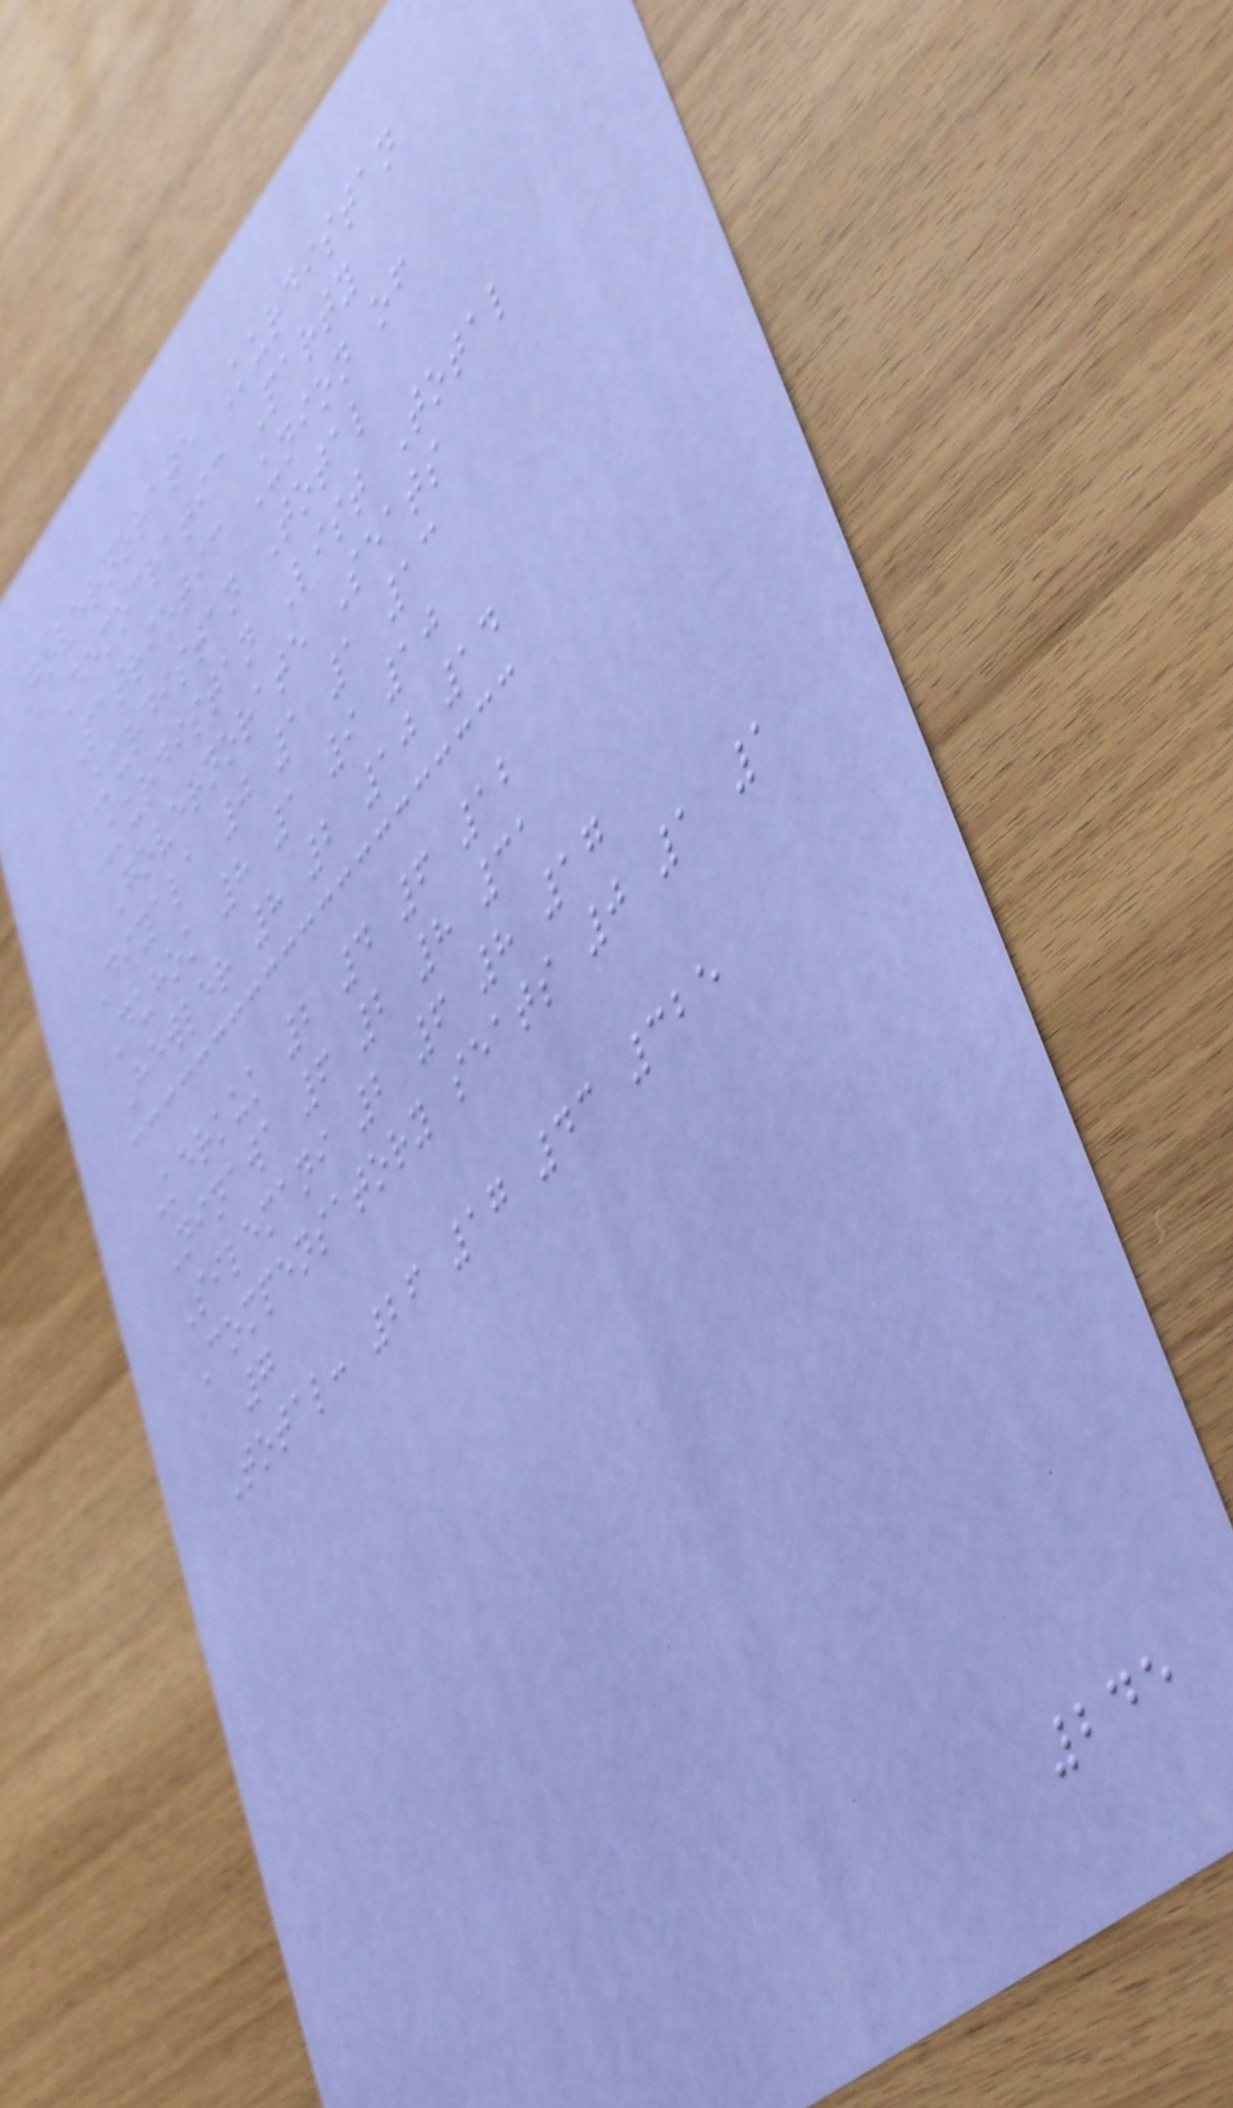Governorate Kurdistan
Democratic Party
Patriotic Union of
Kurdistan Total
Kurdistan List Total
Governorate Seats
Diyala 0 1 1 13
Duhok 8 1 9 10
Hewler 8 2 10 14
Kerkuk 2 4 6 12
Ninawa 6 2 8 31
Silemani 2 6 8 17
Compensatory seats 0 1 1
7
Total: 26 17 43 325
245
